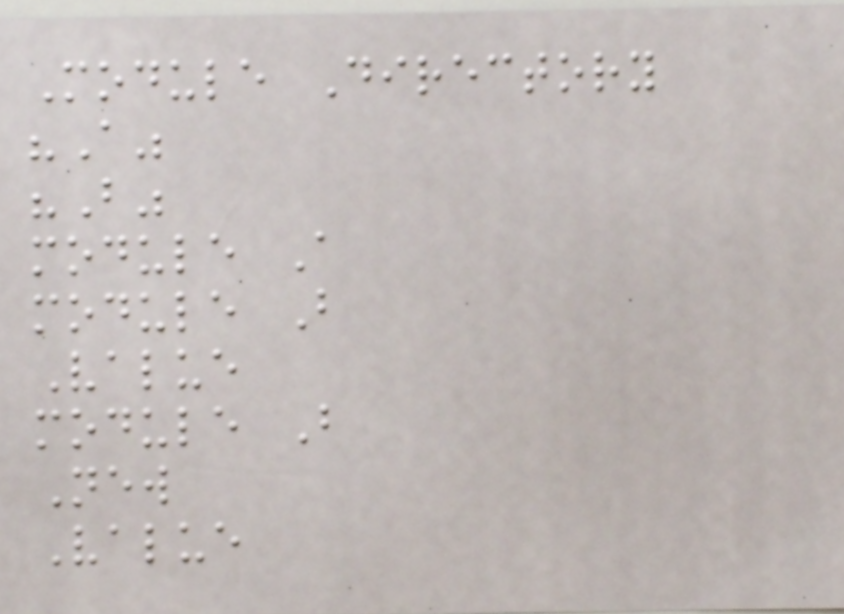Module Directory
"A"
"B"
module A
module B
Value
module B
New
Value
